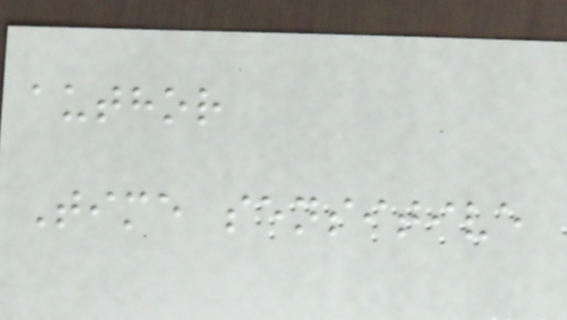author
Time sensitive
